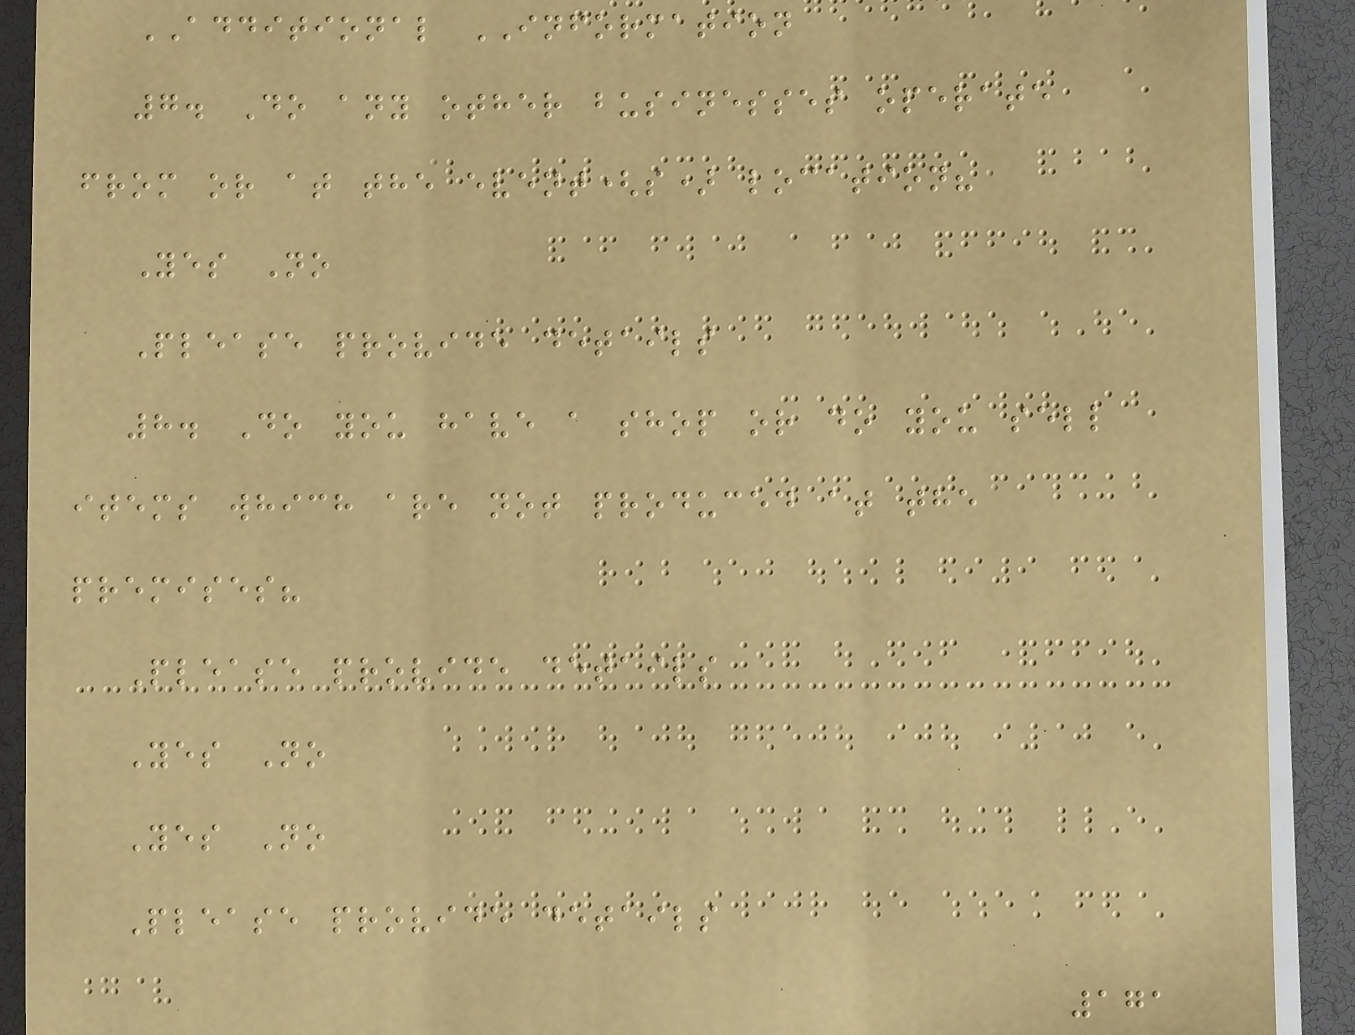ADDITIONAL INFORMATION
7. Do any other businesses operate
from or at the event(s) location?
Yes No
Please provide details
8. Do you have a shop or do you sell
items which are not produced at the
premises?
Please provide details
Yes No
Yes No
Please provide details
171
